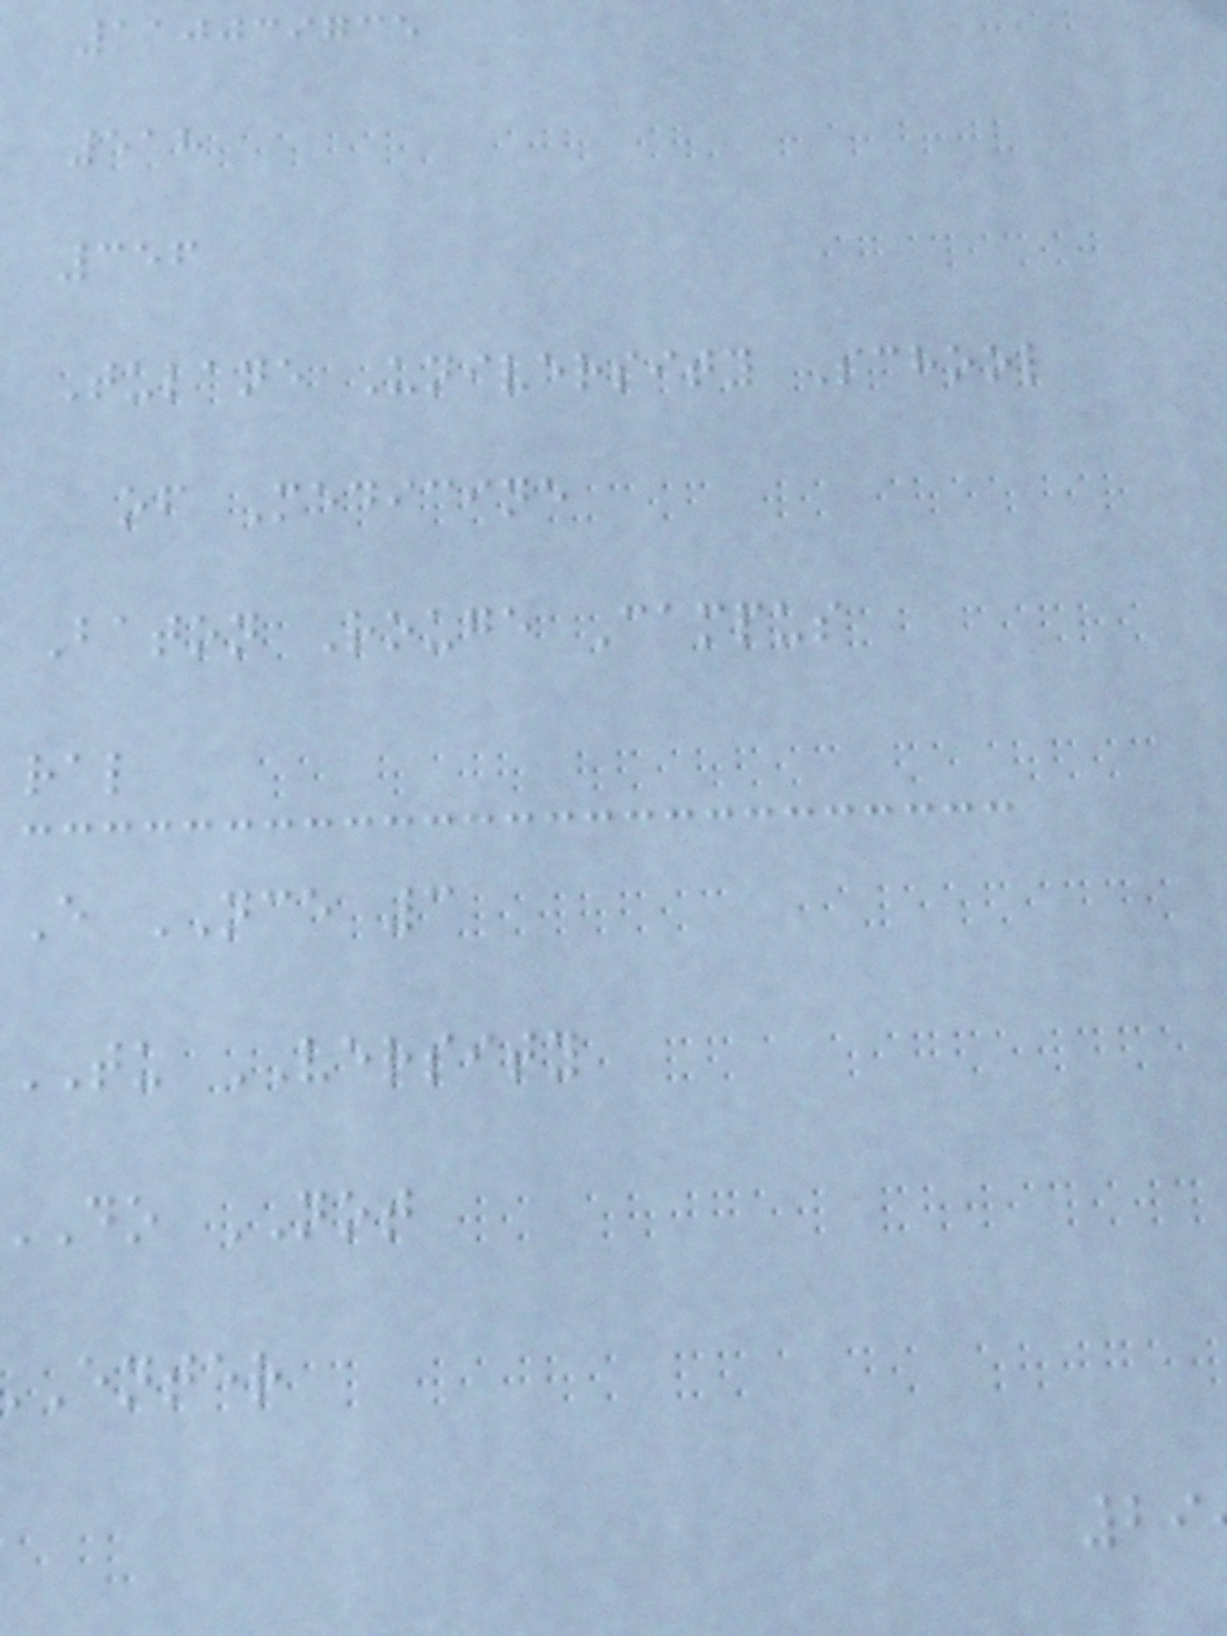110039735
518
356
Tulane University School
of Medicine
Baton Rouge Campus
ral
E NCE 3
TU VERSITY
do NOT
enter
